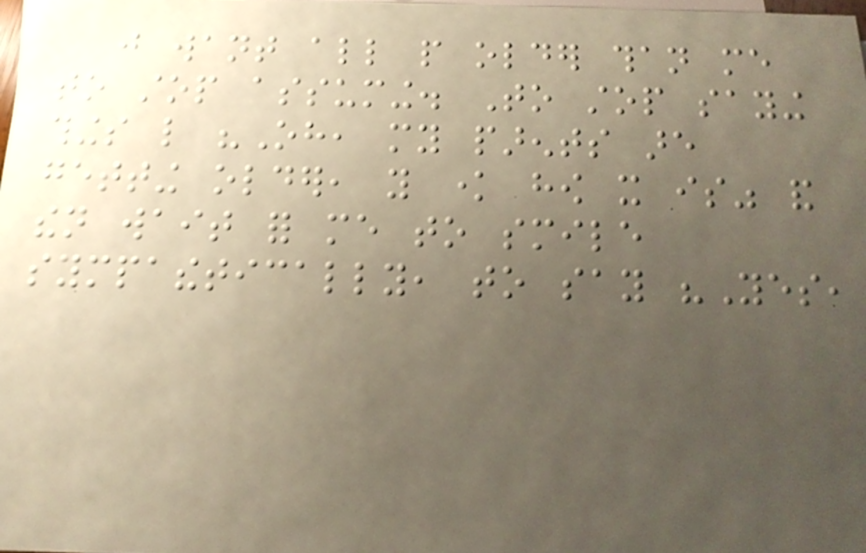just want all people older than me
to stop assuming. To stop saying
things like "Oh, my parents are
getting older, you know how it is" and
then wait for me to smile
sympathetically, to say "Yes,
